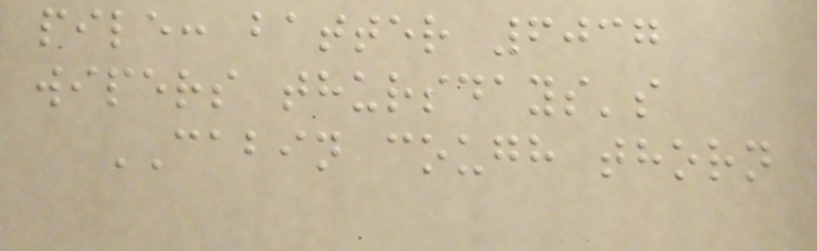pile: batter 6037
wipers thursdays's
CABIN cough thorn
